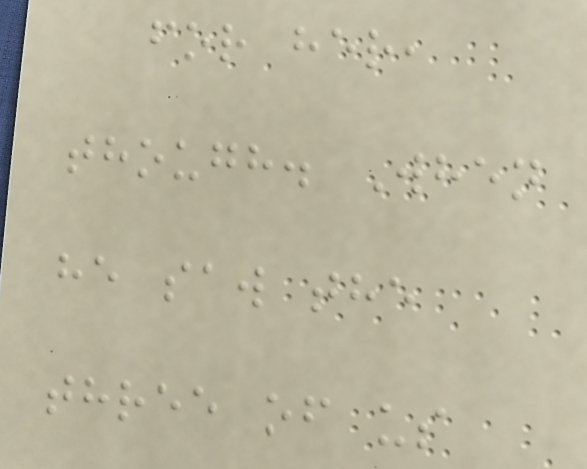for her,
though. When
he saw the
three of us
